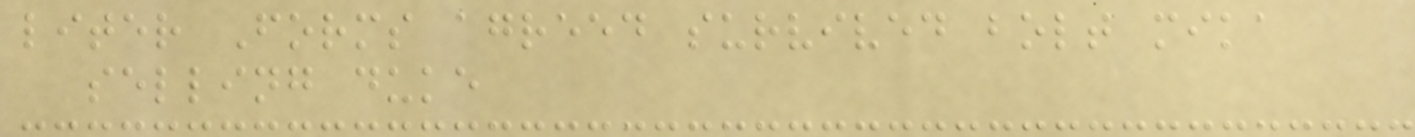liter Forms agreed survived bolt mika
selling duke
